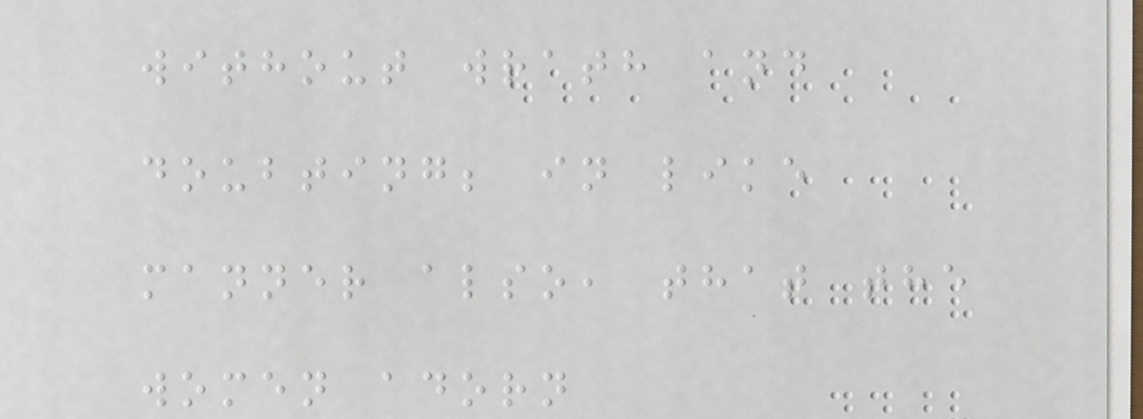without wrath and
doubting; in like
manner also, that the
women adorn
